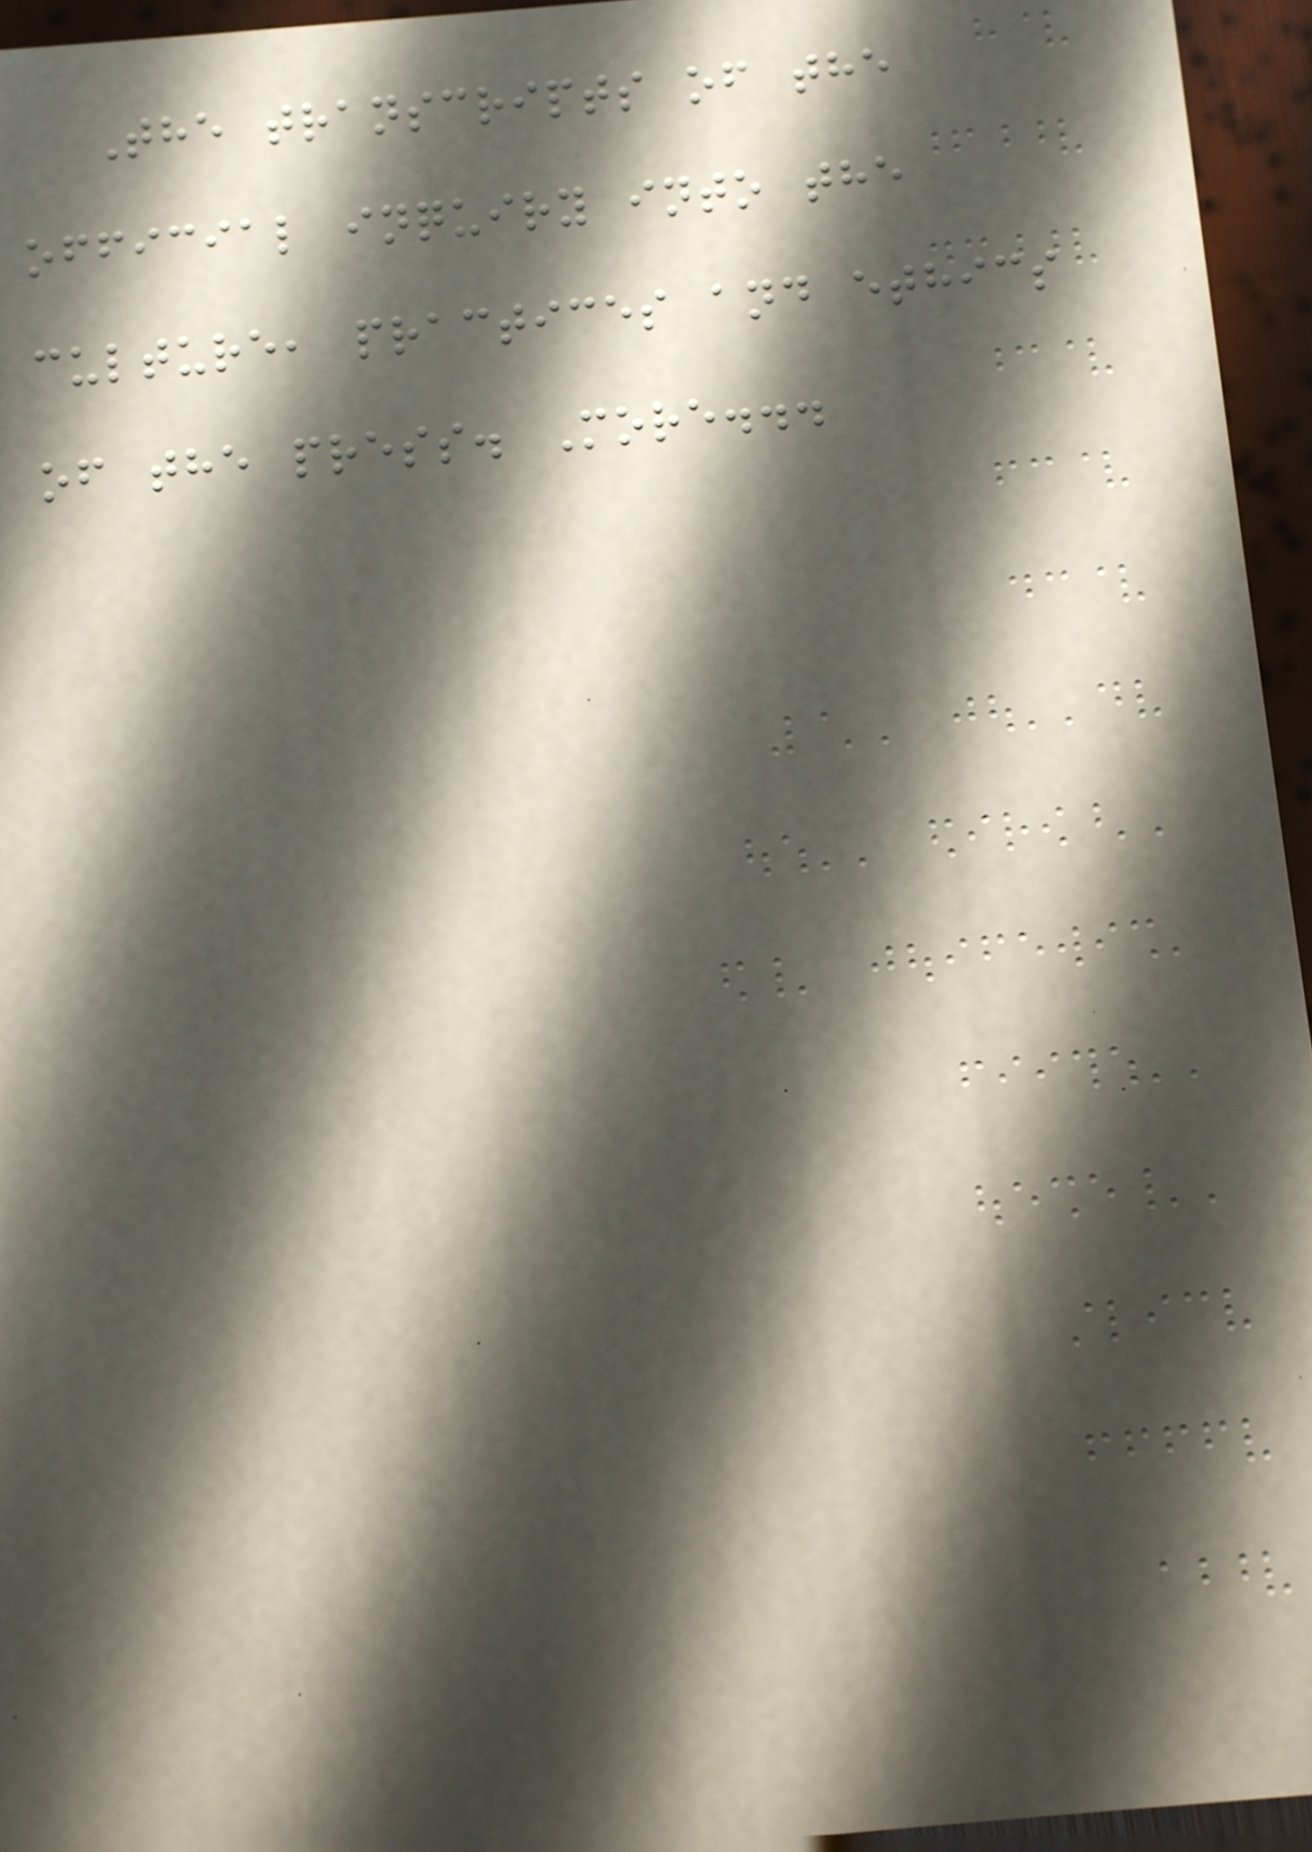The transcripts of the
official inquiry into the
culture, practices and ethics
of the press. More...
